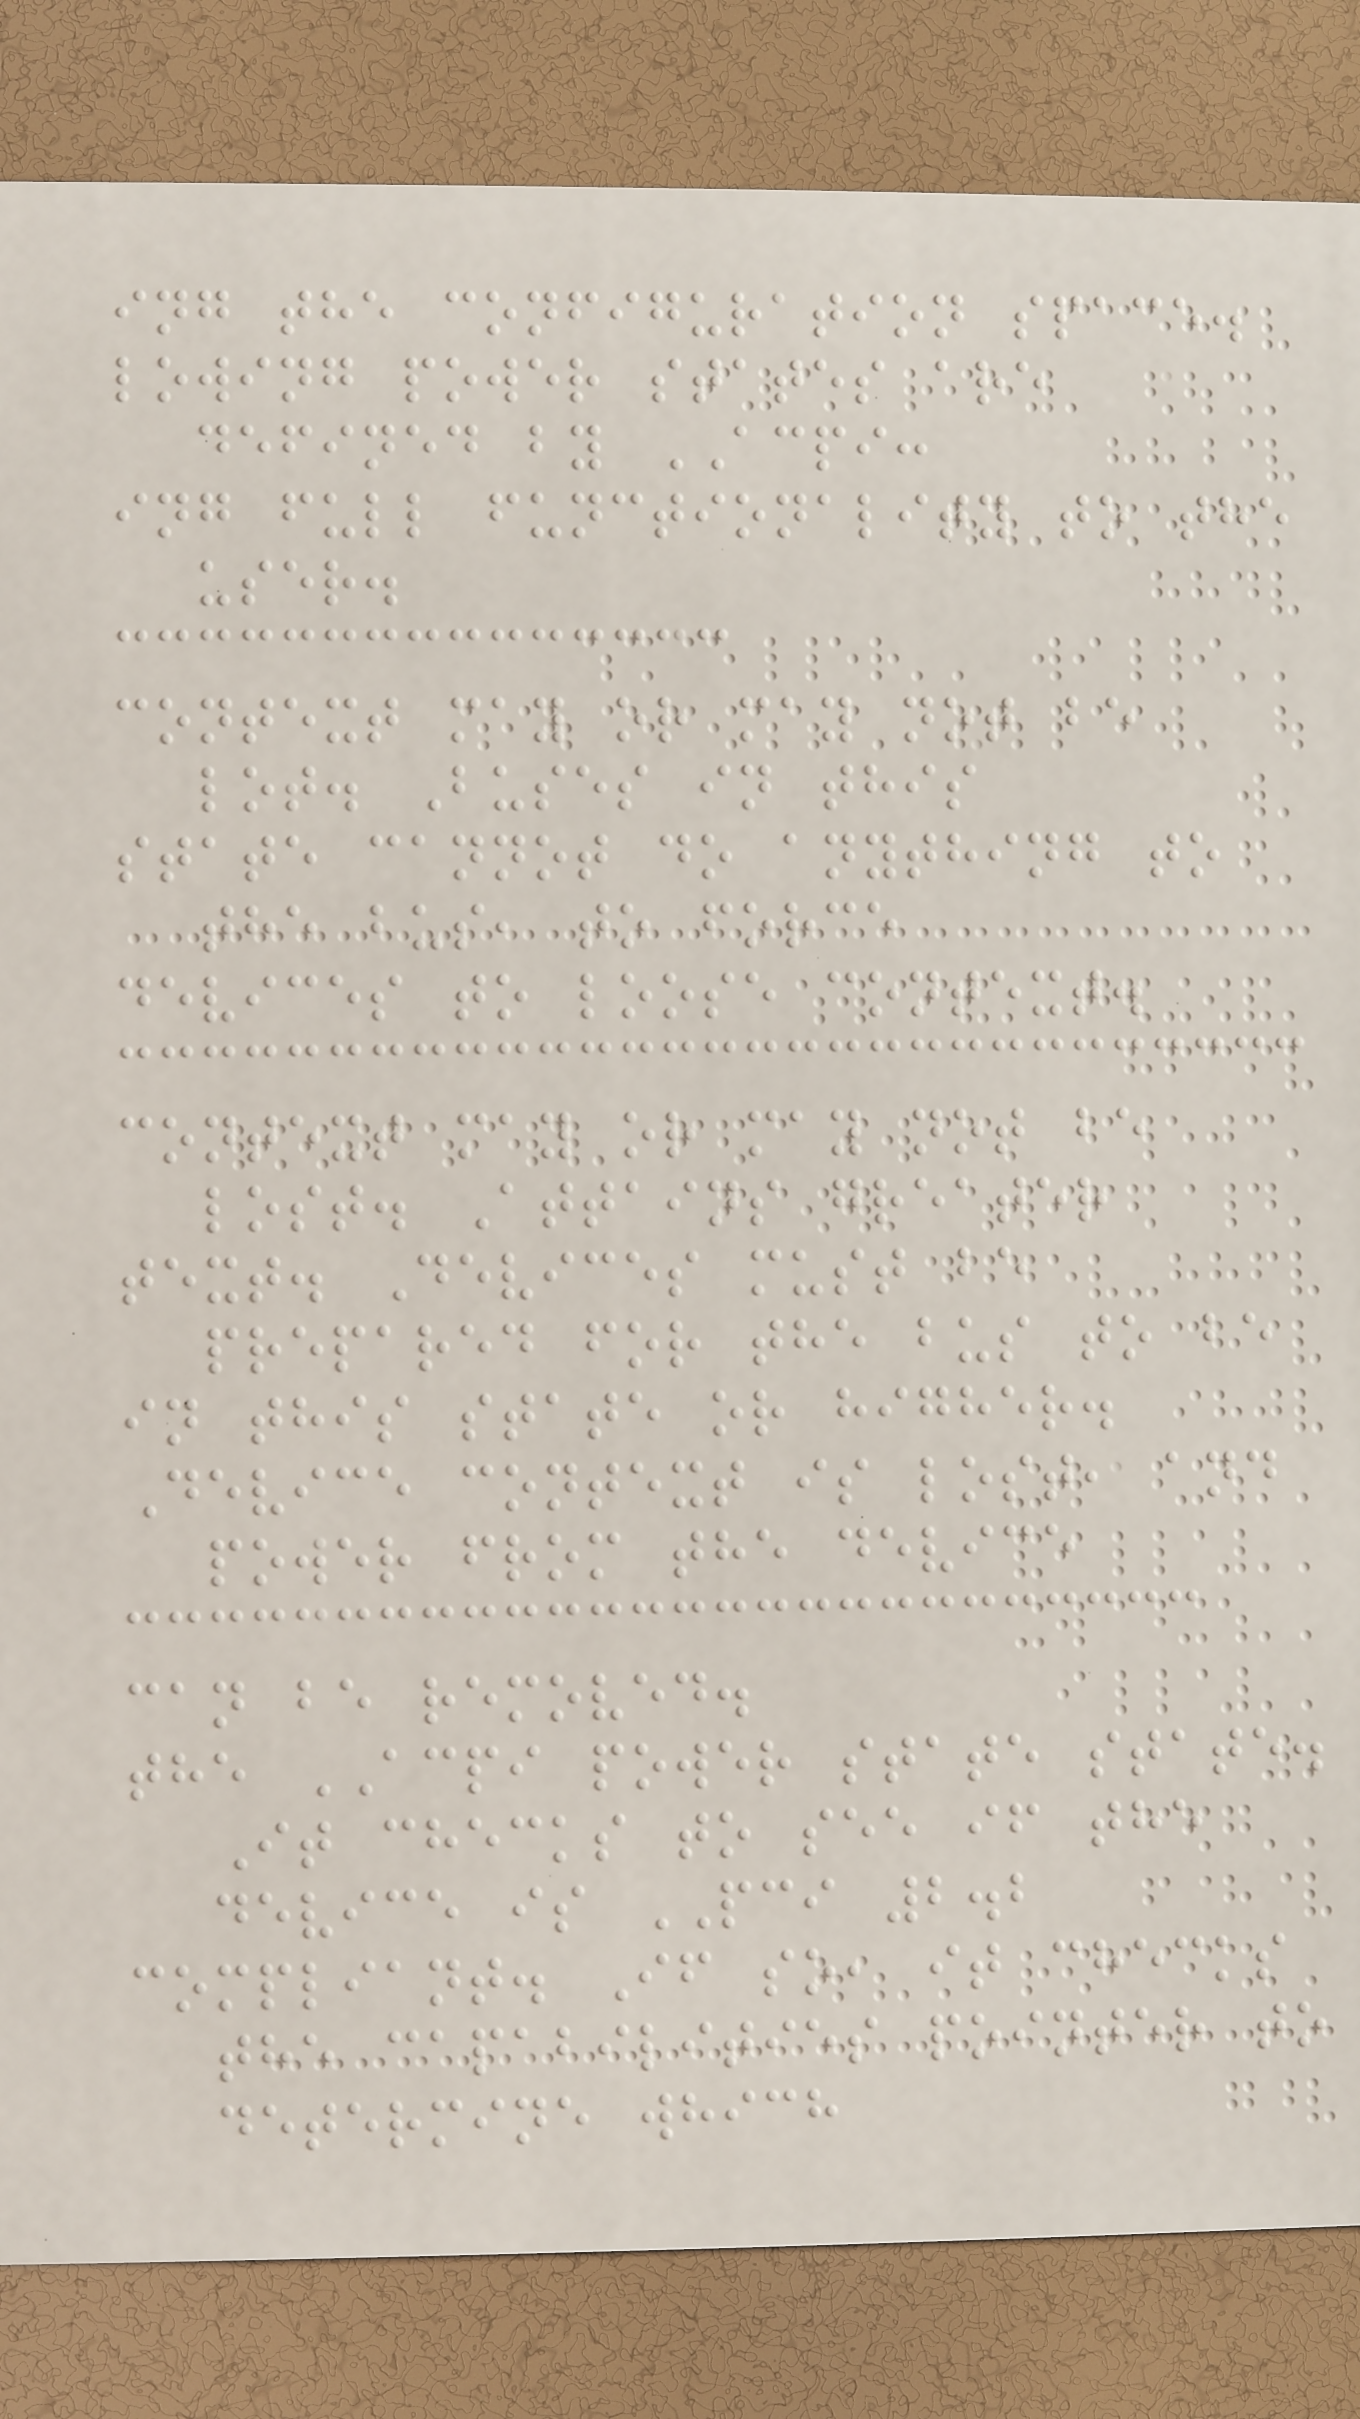ing the configuration space.
lowing power states are
defined by ACPI:
ing full functionality to the
user.
context may or may not be
lot. Buses in this
state cannot do anything to
the bus, to force
devices to loose context.
context may or may not be
lost. Attains greater
text. Devices must be
prepared for the bus to be
in this state or higher.
Device context is lost, and
power from the device
can be removed.
the ACPI power state state.
It checks to see if the
device is PCI 2.2
compliant. If so, it checks
the capabilities pointer to
determine which
